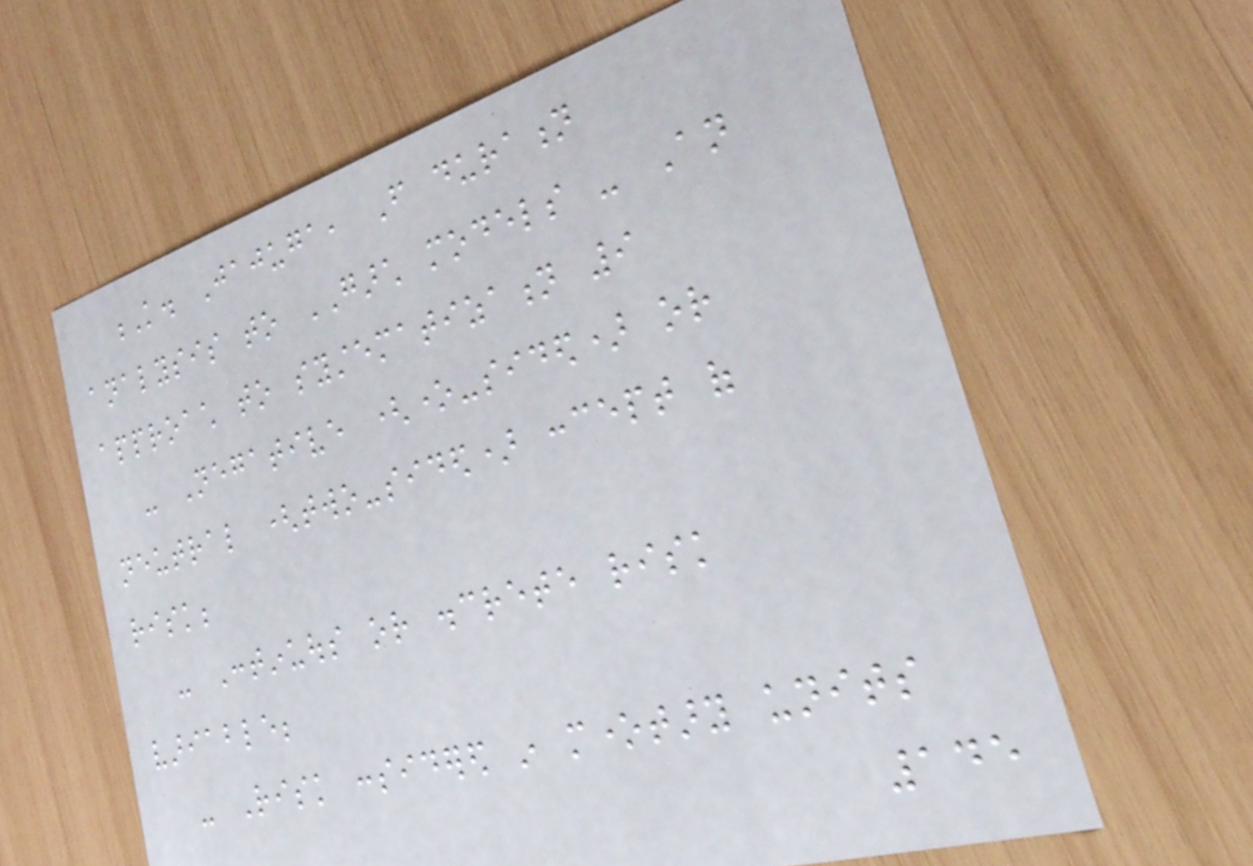K. Jajuga, From duration
analysis to GARCH models - An
approach to systematization 9
- Negative (one-sided) or
neutral (two-sided) concept of
risk;
- Continuous or discrete risk
variable;
- Risk considered in monetary units
145
